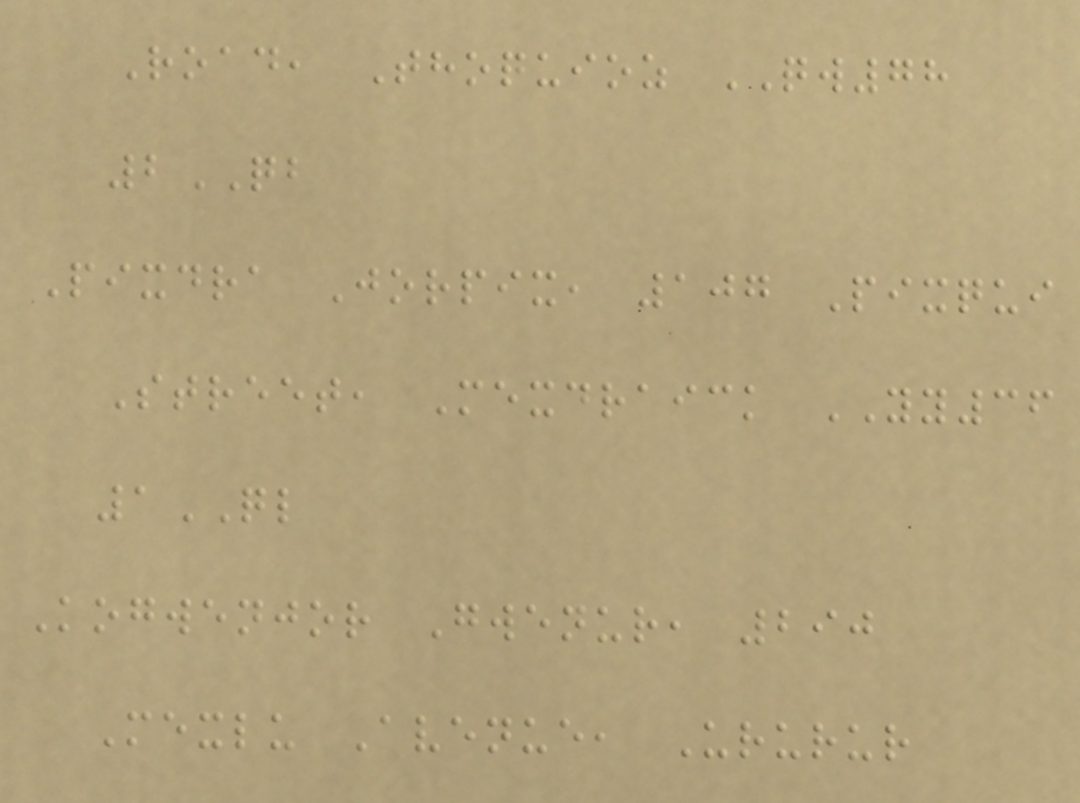Road, Thoquioz QW78
2QB
Pixdra Jorpix, 107 Pixqui
Street, Mexdraick YY36
1QL
Kogwenjor Gwenur, 290
Mexlu Avenue, Ururur
